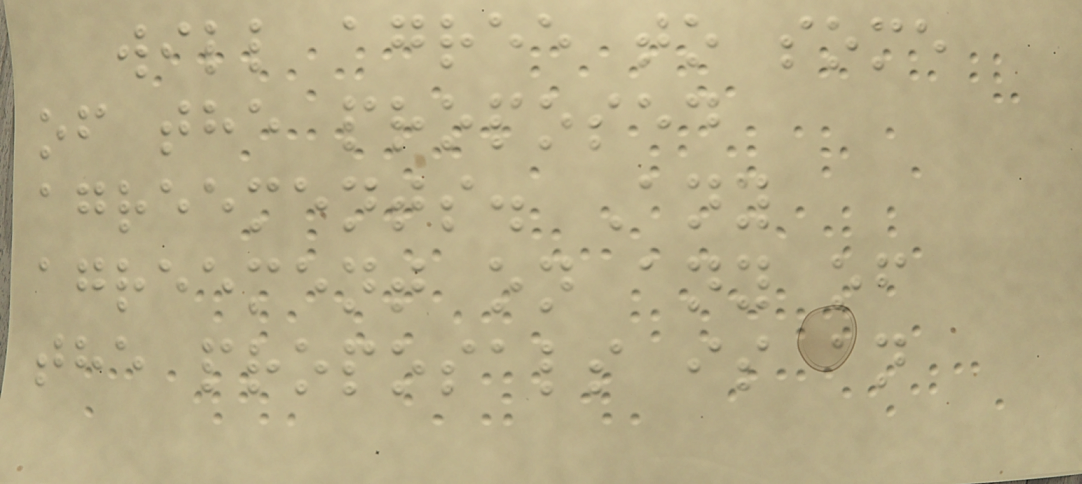will agree to some
of the proposed
agreements. Any
agreement on any of
the proposals is an
